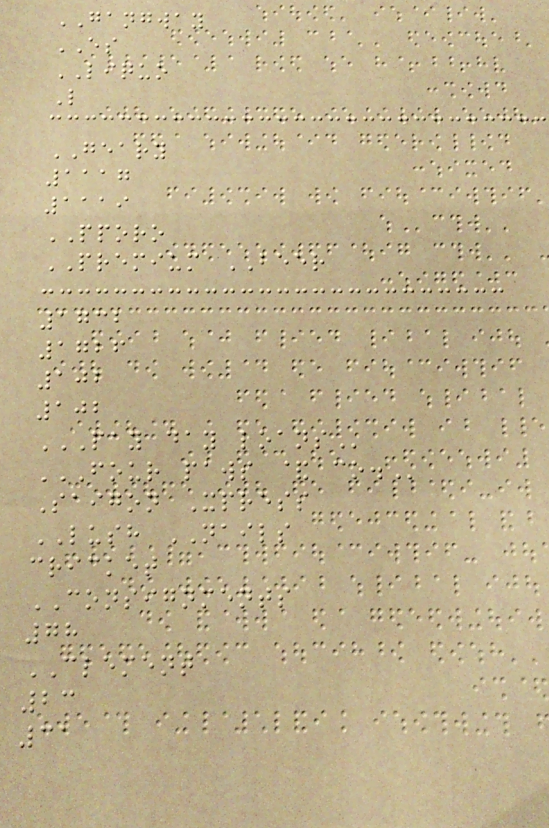GANGWAY
ES
LIQUO
L
GEARY
1117
1119
PPORO
PREMIUM BEER
1732
1726
102
102
PAY DAY LOANS
FOUR PAWS & CO.
Saigon Xpress
LUSH NAILS
cricket
CONSIGNMENTS
78
CLEMENT
23
31
